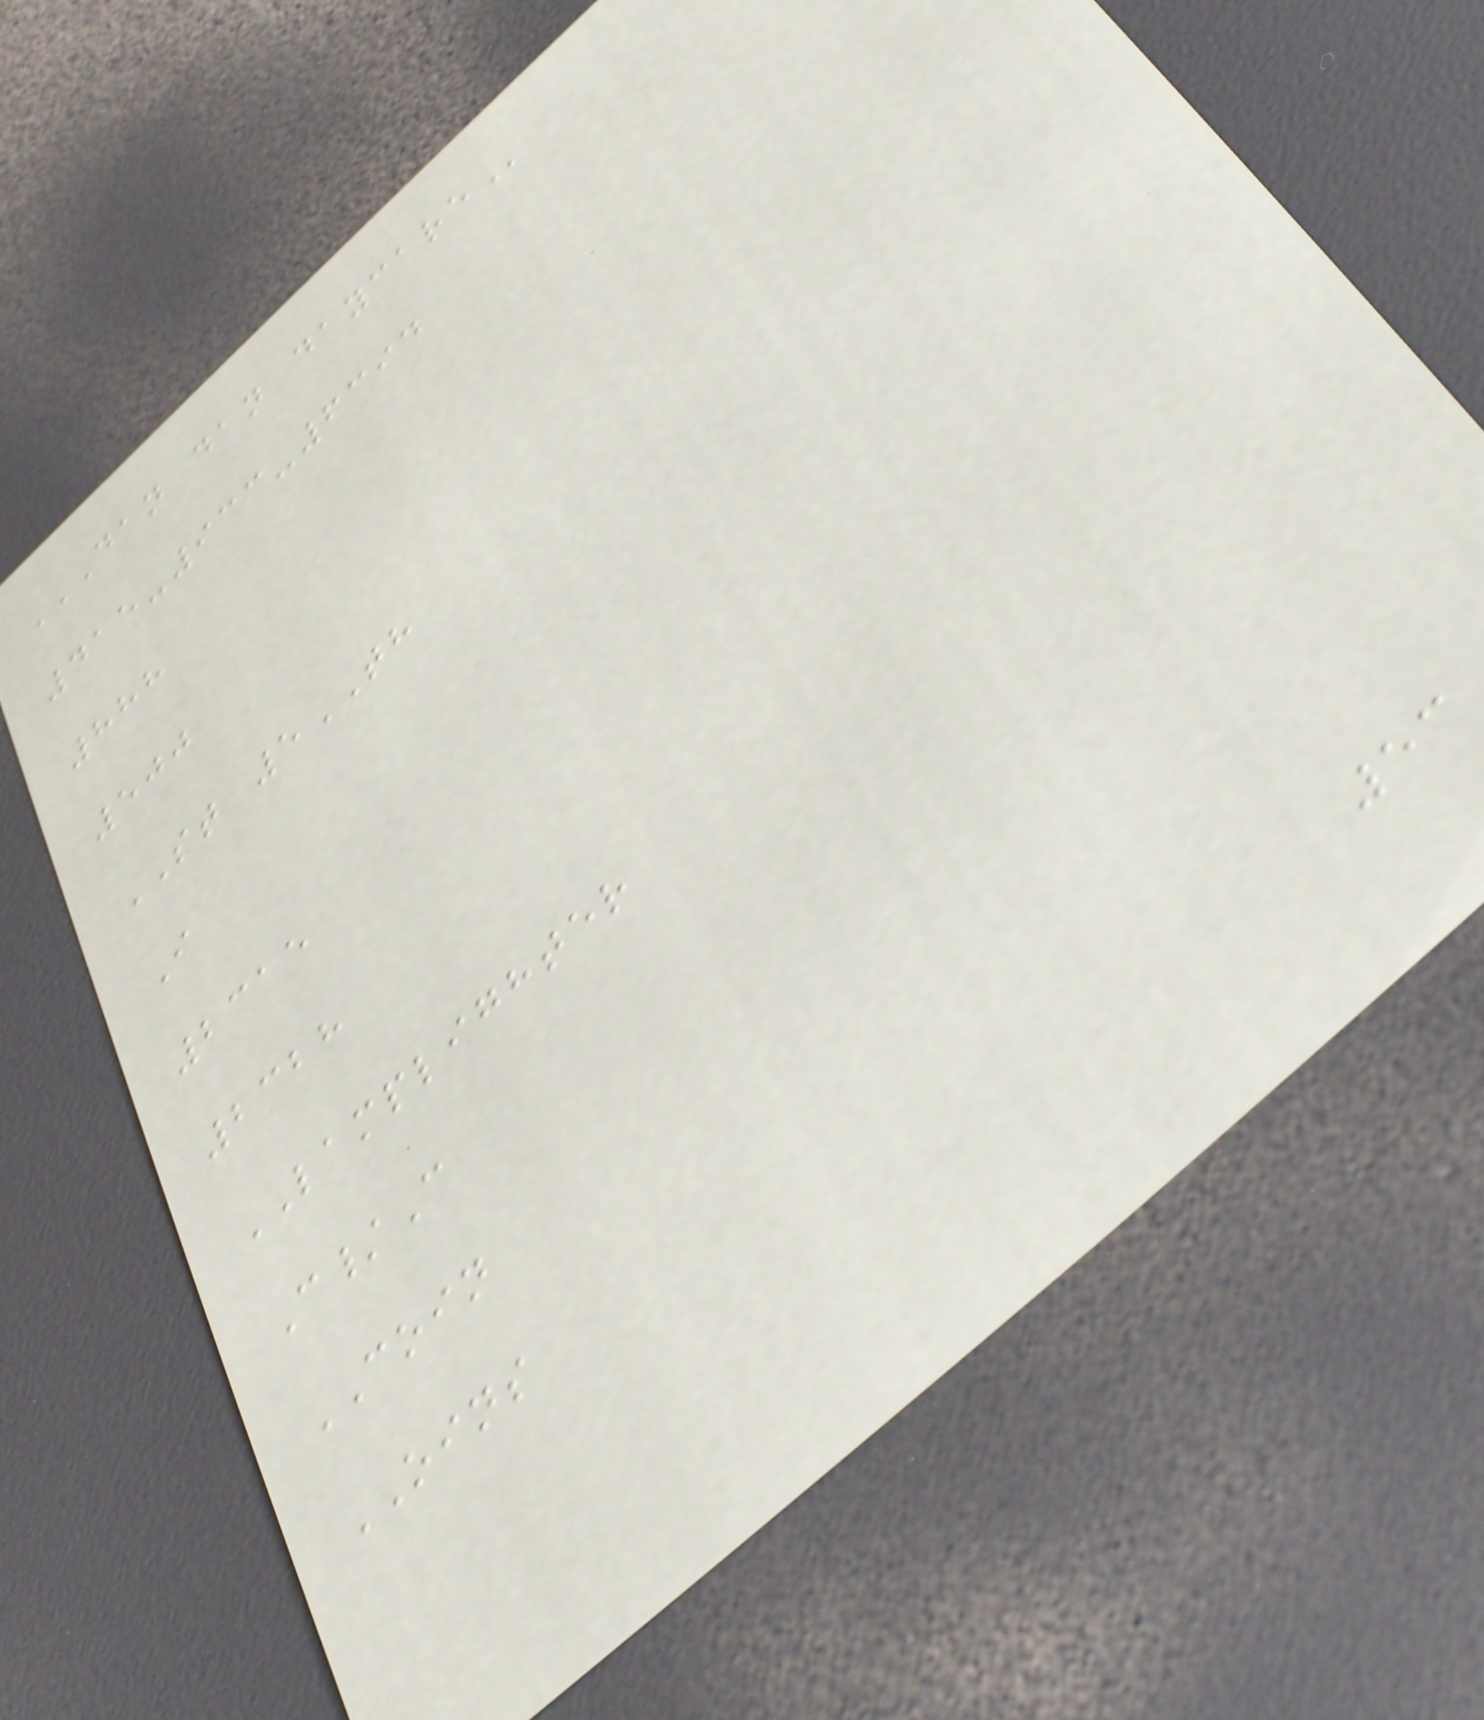DAN DAN DAYCARE
415-933-6394
888
500
ST 5TH
I
2315
2328
LAMPLIGHTER
C/C
COIN
OINS
53
